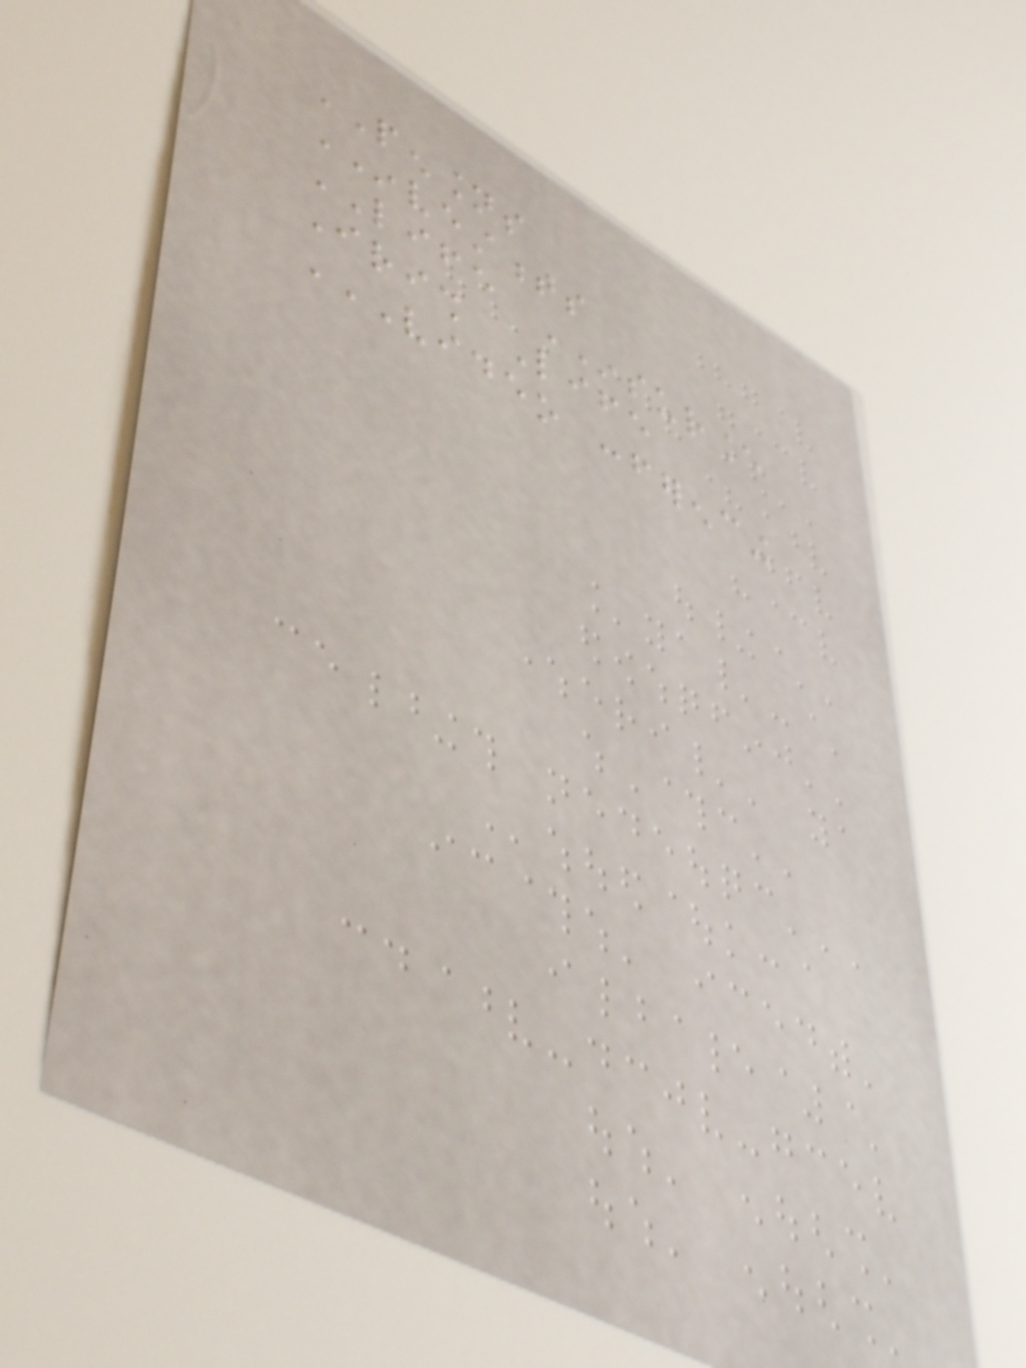PENSIONS
INVESTMENTS
LIFE INSURANCE
Irish Life
VIDEO CONFERENCING
